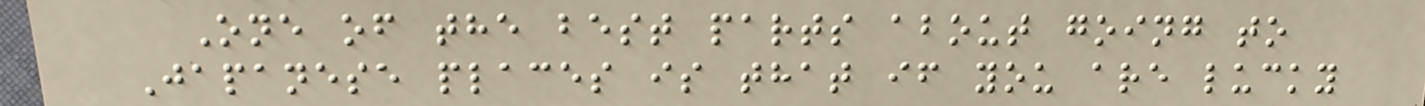One of the best parts about going to
Japanese places is that if you are lucky
